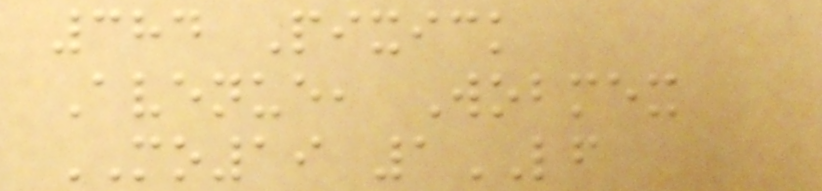384 Pixick
Avenue, Wobmex
MO19 1LF
